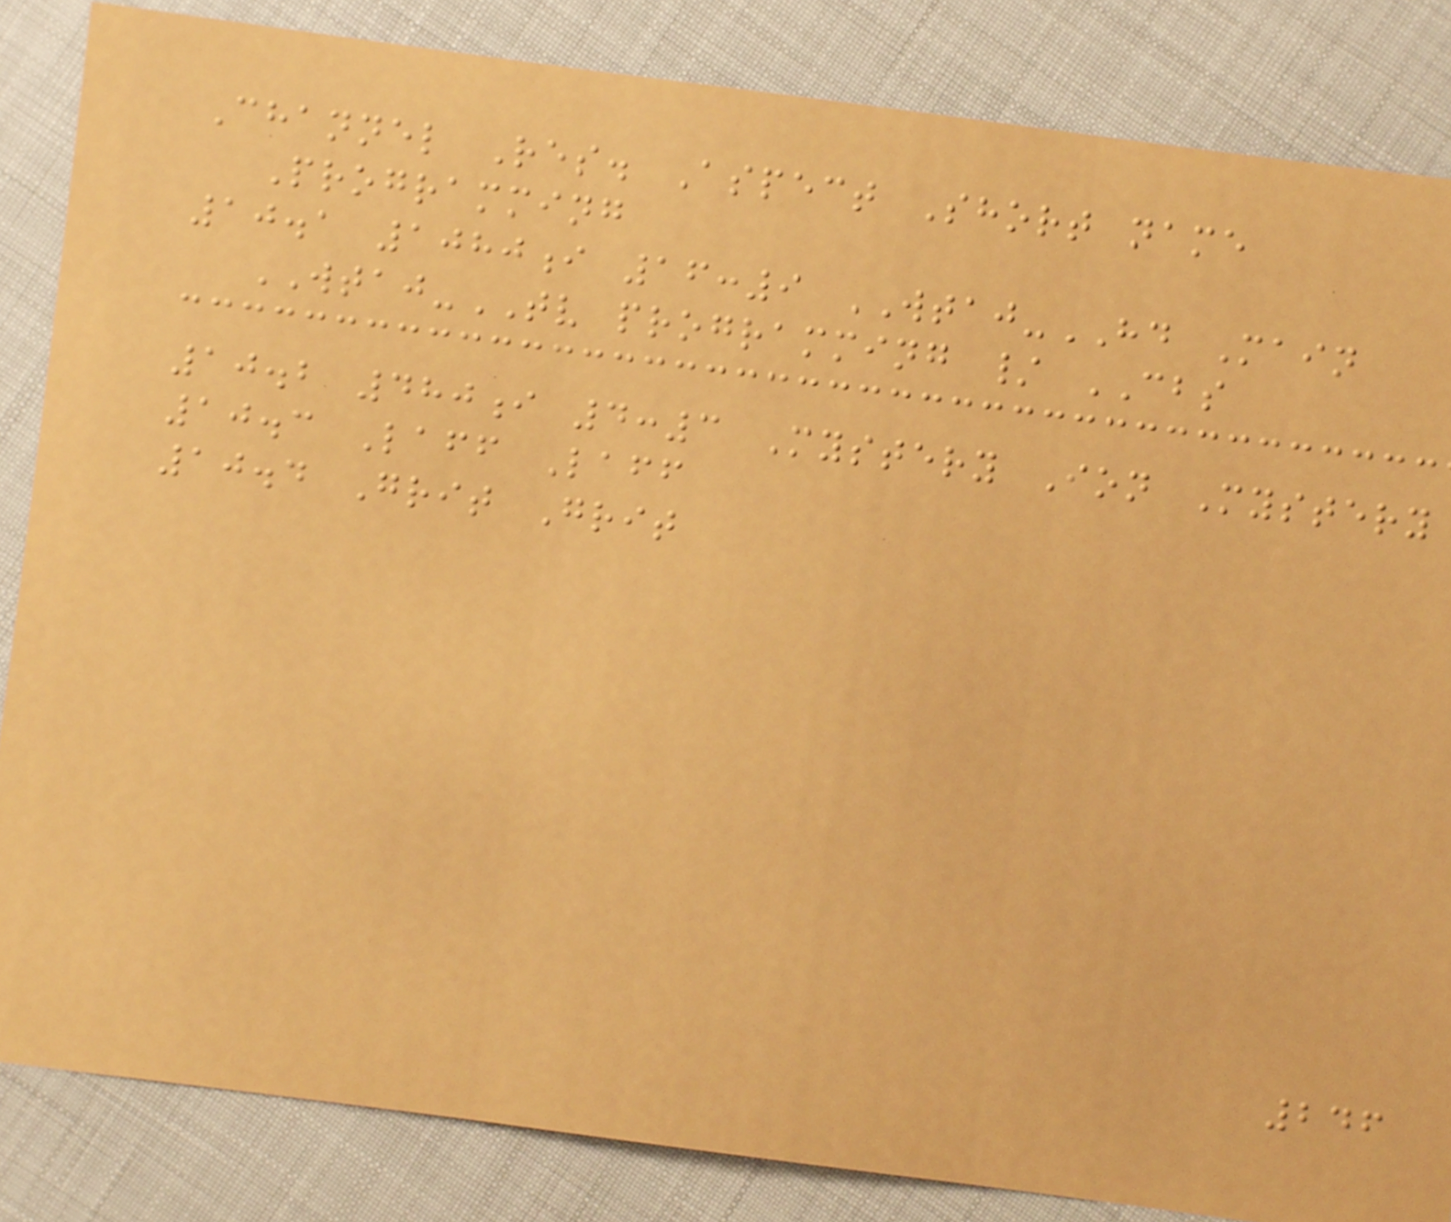Channel Res. Aspect Short name
Programming
10.1 1080i 16:9 WTAJ-HD Main
WTAJ-TV programming / CBS
10.2 480i 4:3 Mystery Ion Mystery
10.3 Laff Laff
10.4 Grit Grit
246
